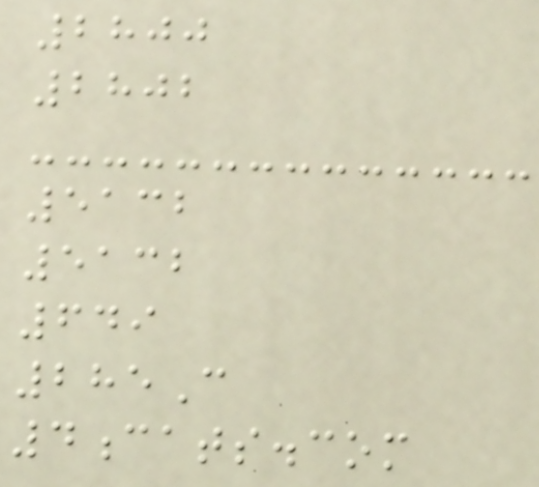2800
2802
5132
5132
649
285C
4cats.com
